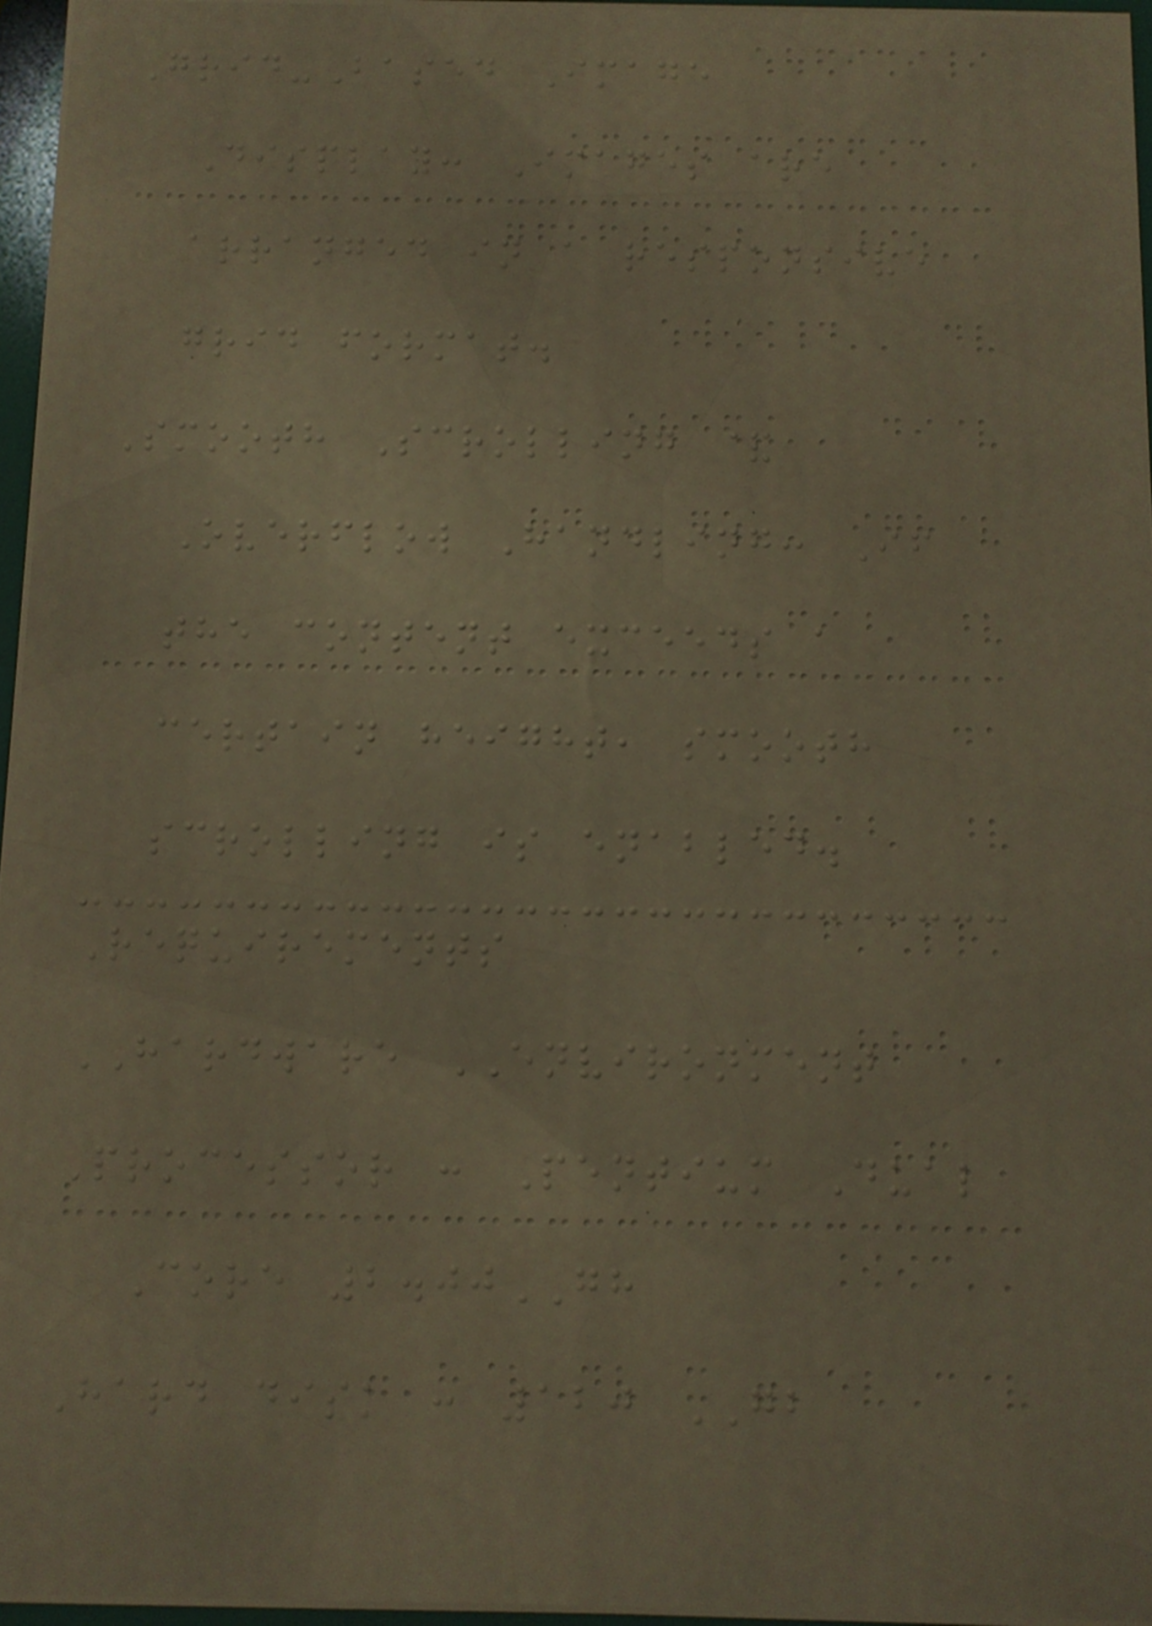Grid-Based Image
Display: Images are
arranged in a responsive
grid format.
Smooth Scrolling &
Overflow Handling: If
the content exceeds a
certain height, smooth
scrolling is enabled.
Requirements
HARDWARE ENVIRONMENT
Processor : Pentium Dual
Core 2.00GH
Hard disk : 120 GB
